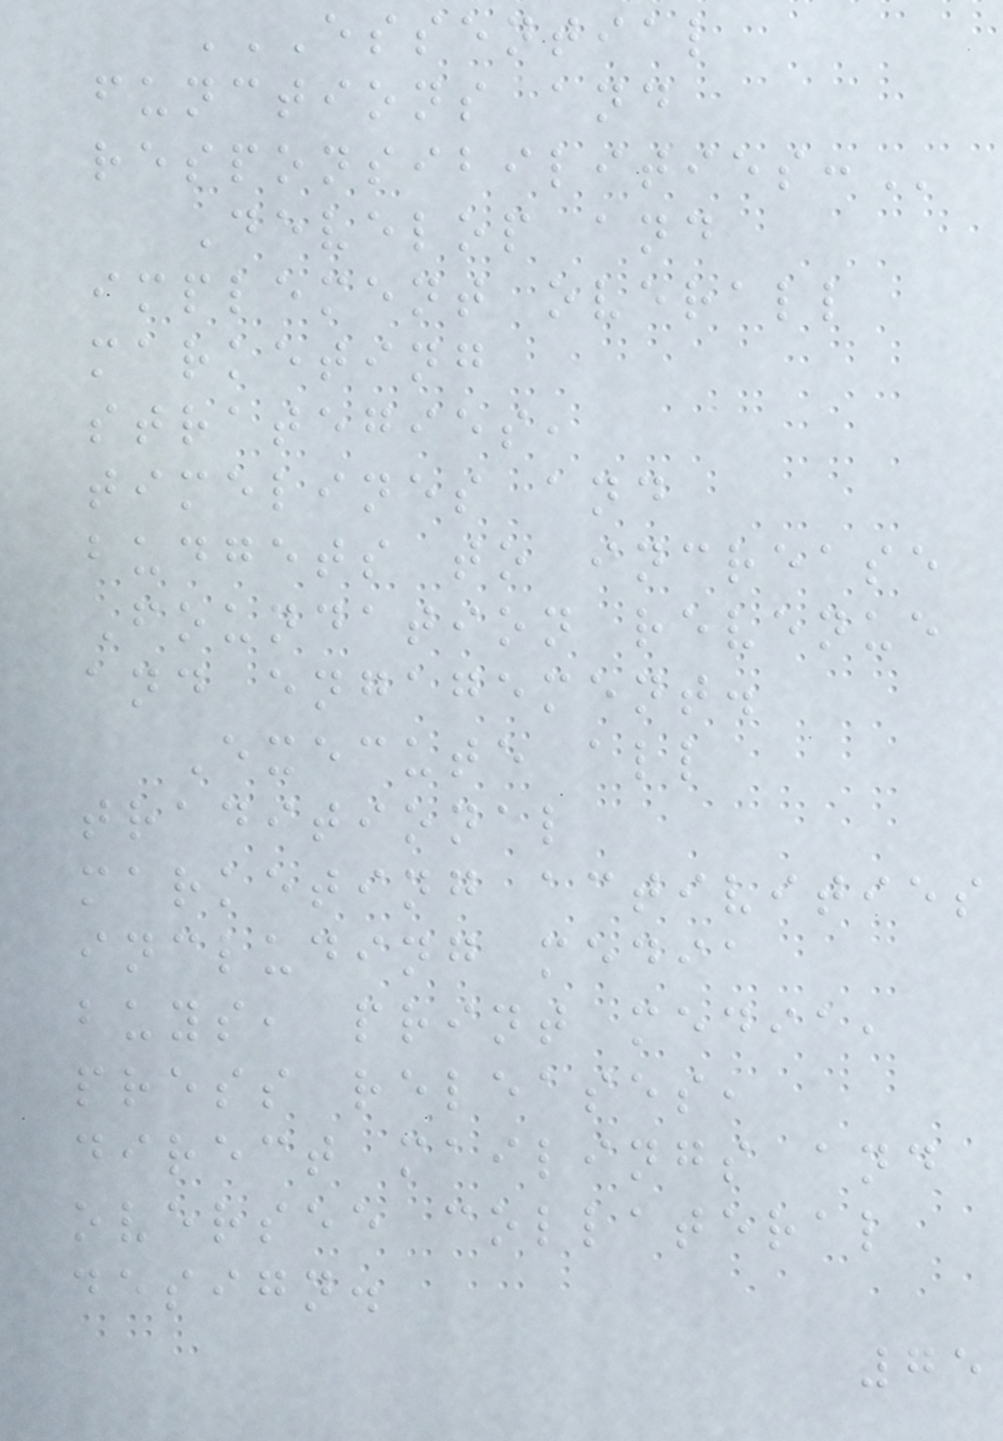ESSENTIAL
FUNCTIONS AND
RESPONSIBILITIES:
Develop and
implement overall
marketing
strategies,
timelines and
budgets to increase
Foundation revenue
and engagement.
Execute all
traditional
marketing activities
including media
buys, print media,
press releases,
direct mailings and
oversee collateral
design.
75
